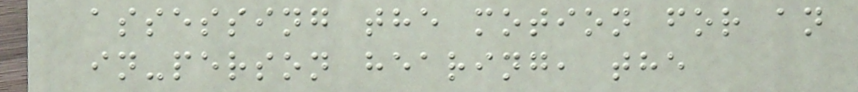assessing the motion for an
in-person hearing, the
